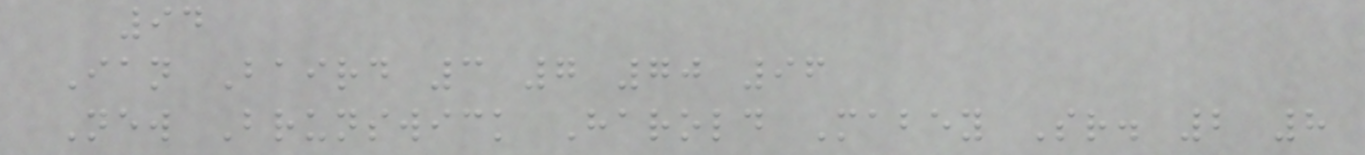94
Ian Baird 3 7 70 96
New Brunswick Harold Mabey Sr. 2 8
